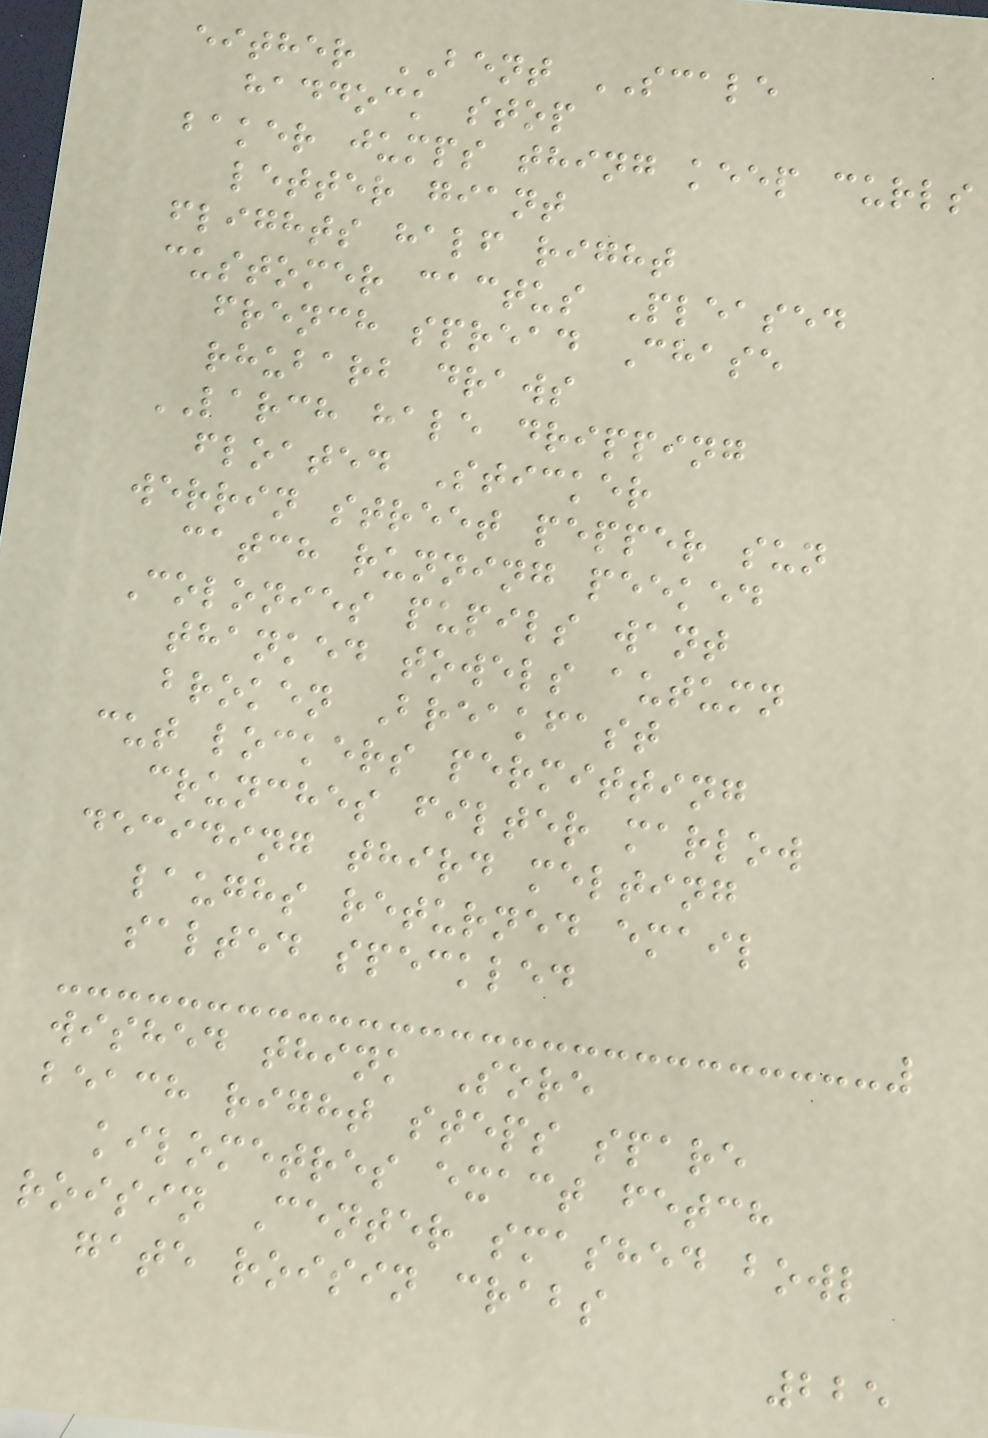either BENT SCALE
haddock stop
baker jumps thing keep curls
letter giant
flights half right
customer cactus Pleased
french spread Chase
rhubarb draws
LARCH hale dripping
floated Sticker
werrin street pepper sun
catch running peeked
Colonies pupils want
thanked towels autumn
broken Breakfast
cut lockers permitting
crunches filter marlow
deciding third melting
laughs returned email
salted speckled
wished think Sore
beach right steps spare
kilometres exact fetch
roisin Center smashed bowl
gate roisin crabs
225
